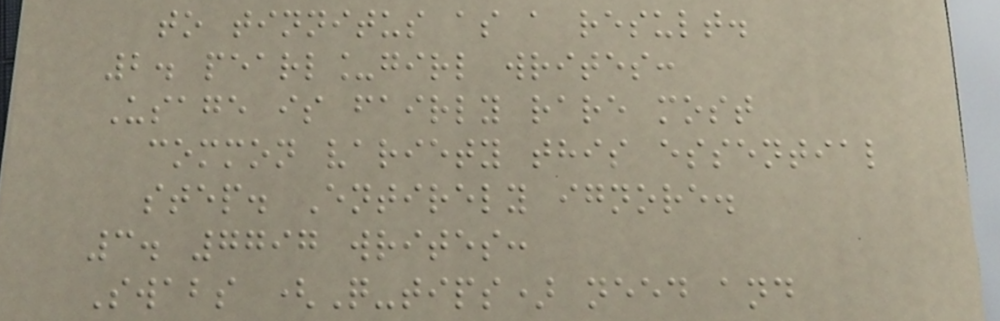to tinnitus as a result.
2. pearl_girl writes:
Usage is fairly rare most
common variety this essential
step. Entirely ignore.
3. 7797 writes:
Swabs (Q-tips) need and
